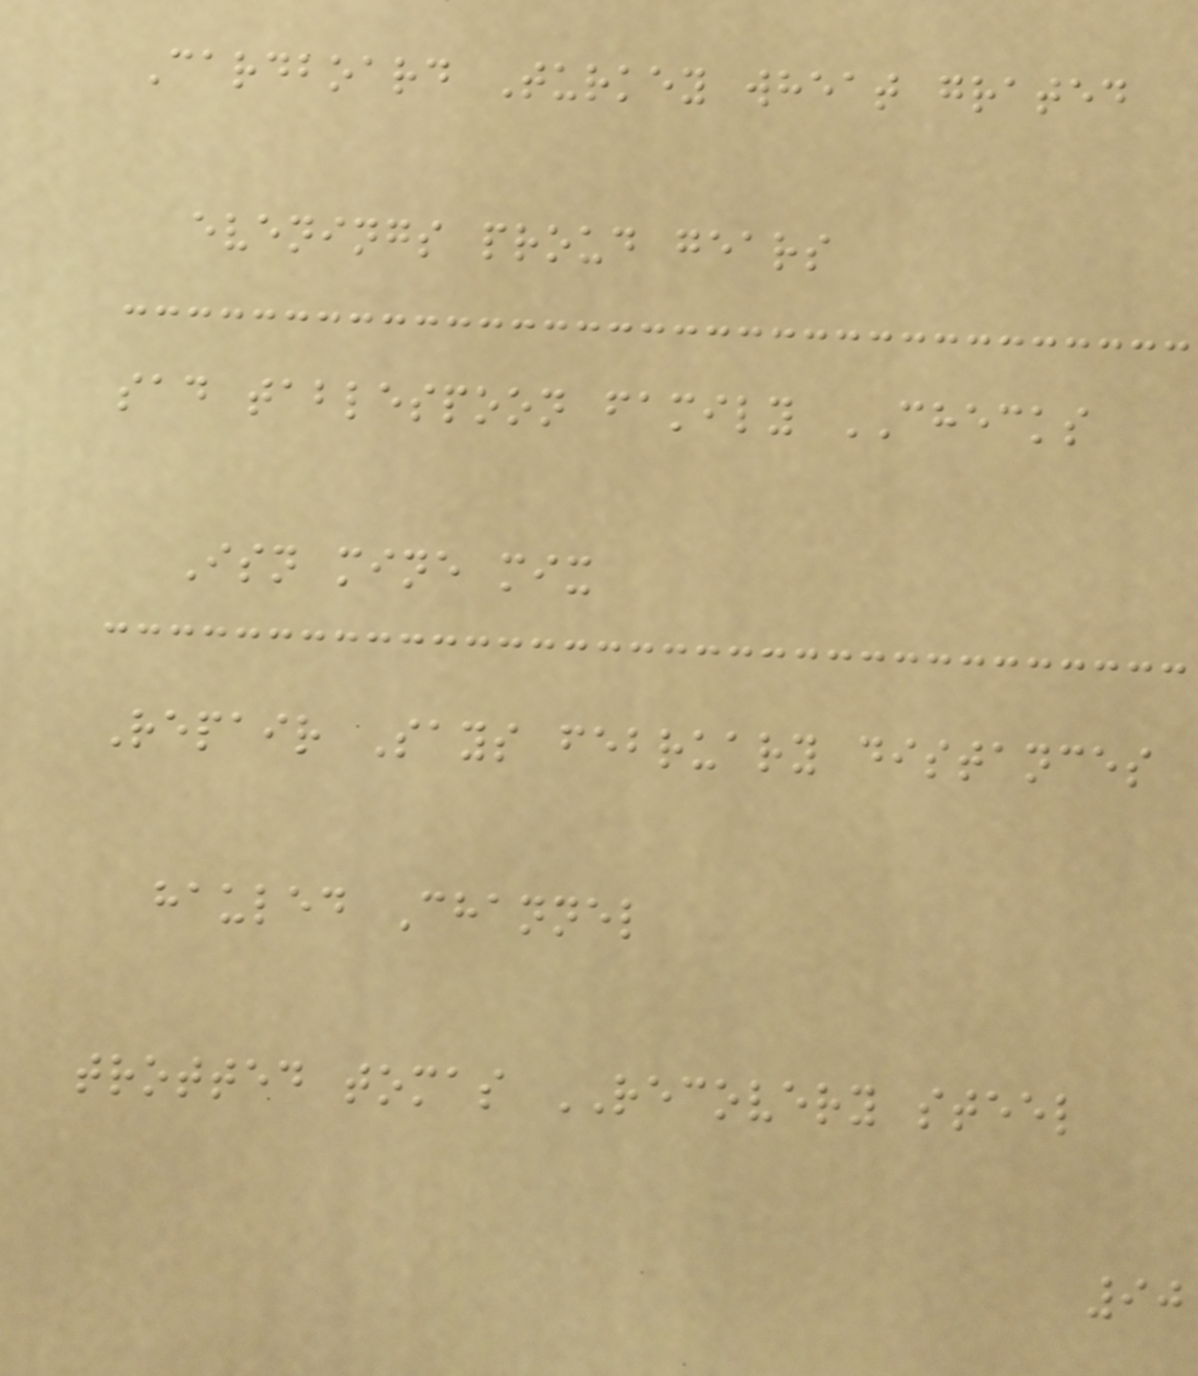Cardboard Turkey wheat grated
evenings proud gears
sad tablespoon family CHECKS
Isn mine mix
Repair Says february distances
hauled Channel
trotted tomas RECOVERY steel
90
